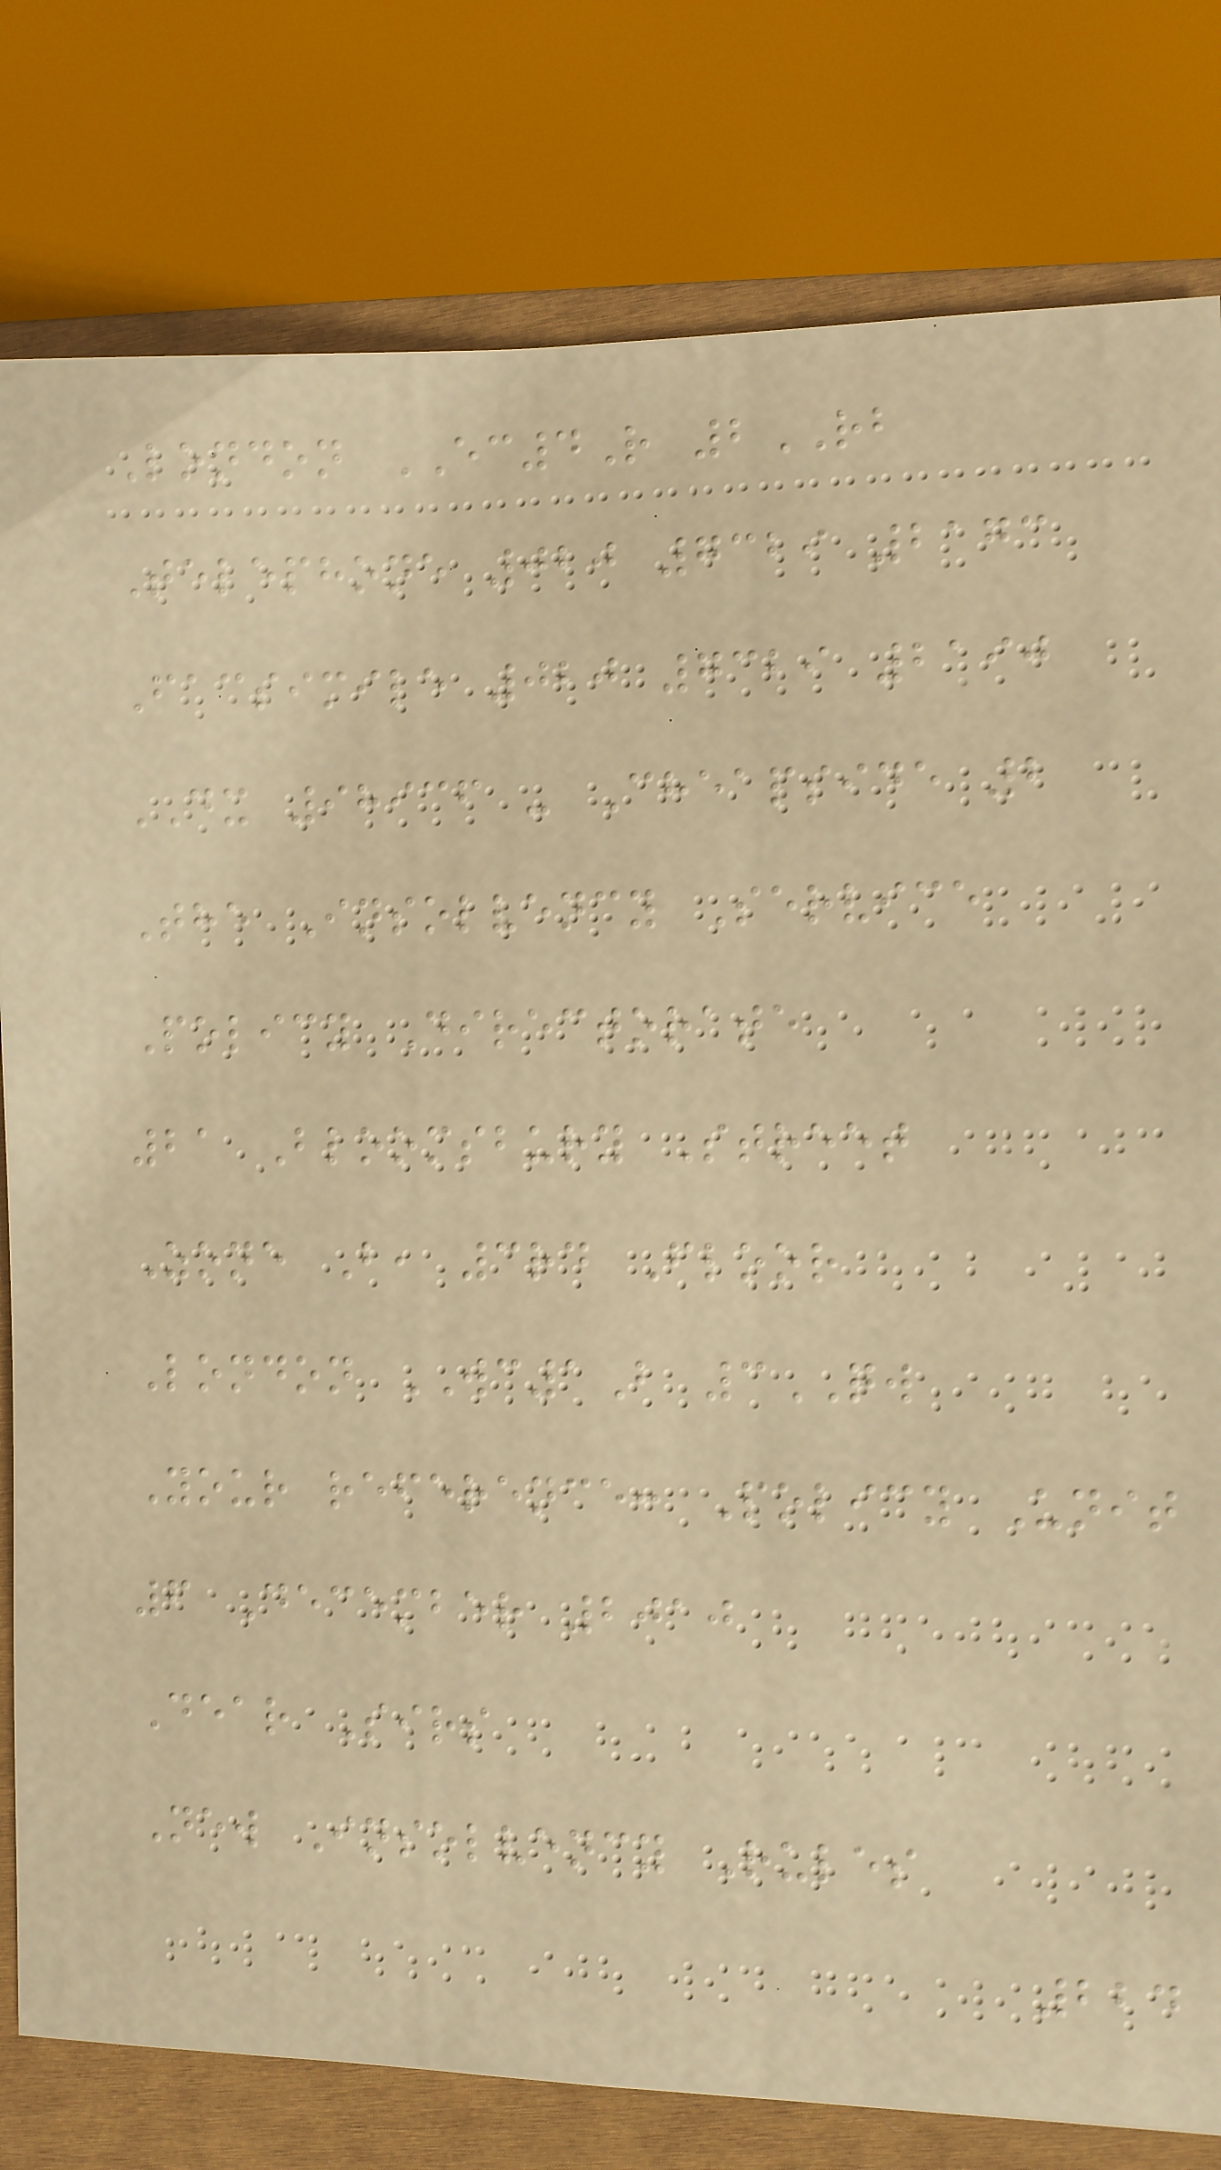London EC4R 2RB
Telephone 020 7329 2173
Facsimile 020 7329 2190
DX 98936 - Cheapside 2
The Insolvency Service
Policy Directorate
21 Bloomsbury Street
Zone B, 3rd Floor
London WC1B 3QW
Your reference: Policy Unit
6 December 2010
Dear Sirs
New Insolvency Rules
224
